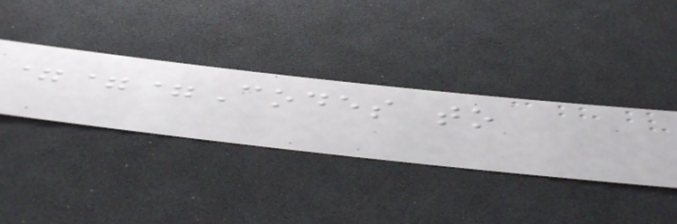===Codes to
